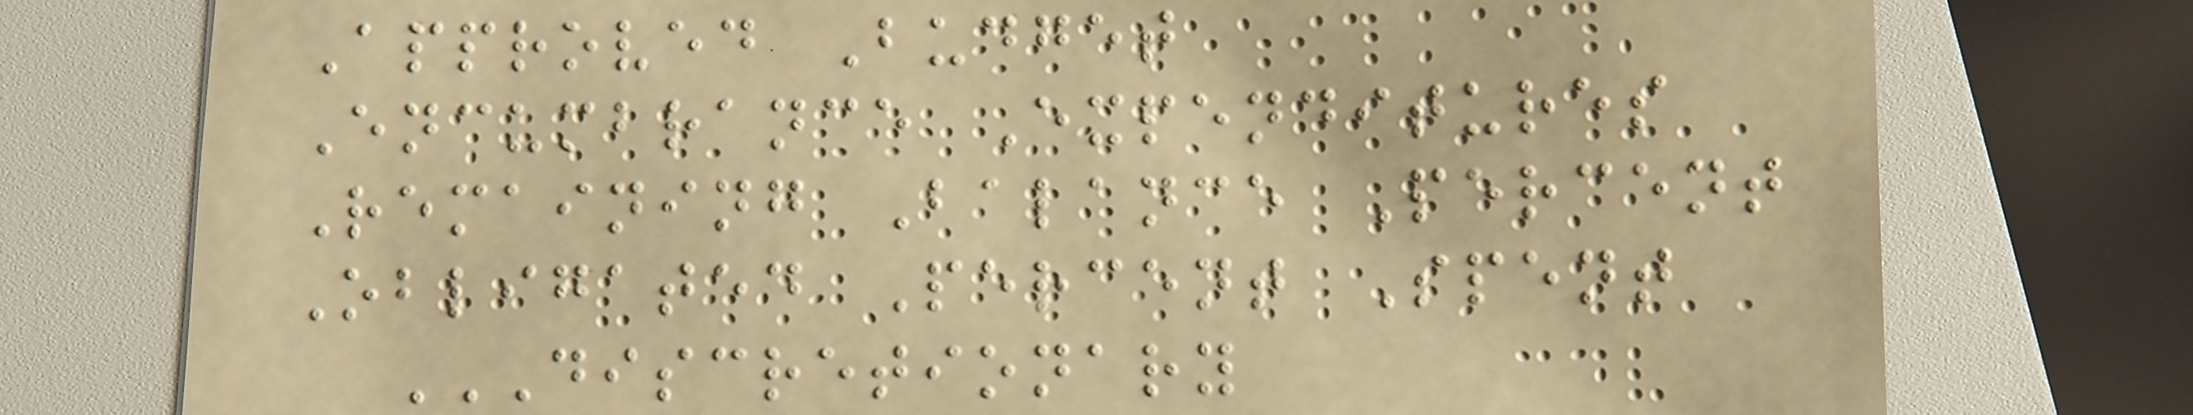Approved Budget
Encumbrance Expenditures
Remaining Balance Percent
Obligated Percent Spent
DISCRETIONARY
